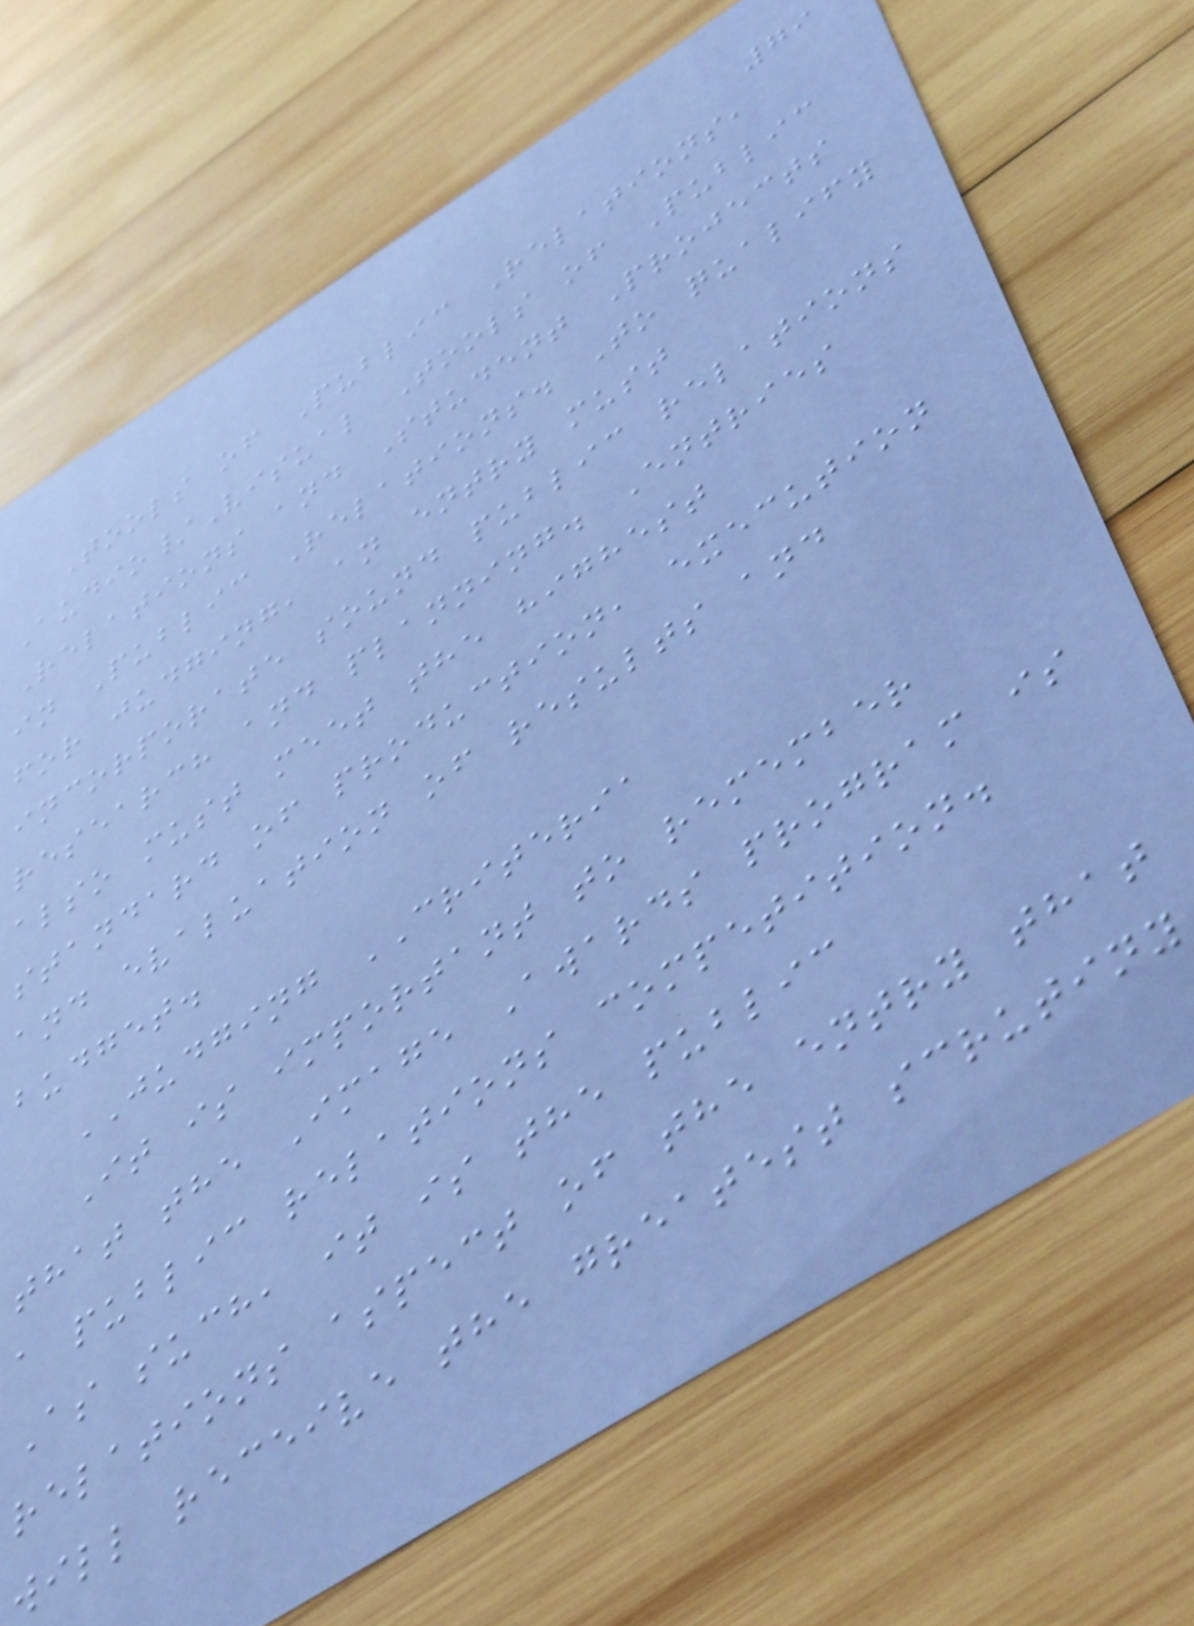79
Tools of Public Relations,
Audio/Visual Tools of Public
Relations and Student Projects
in Public Relations. To qualify
for judging, an entry must
incorporate sound public relations
research and planning. Entries
also must meet the highest
standard of production, execution
and evaluation of results and
budget.
JUDGING CRITERIA
It is important to remember
that the Image Awards program is
a public relations competition.
As such, it is the public
relations aspect of the entry that
will receive the greatest scrutiny
